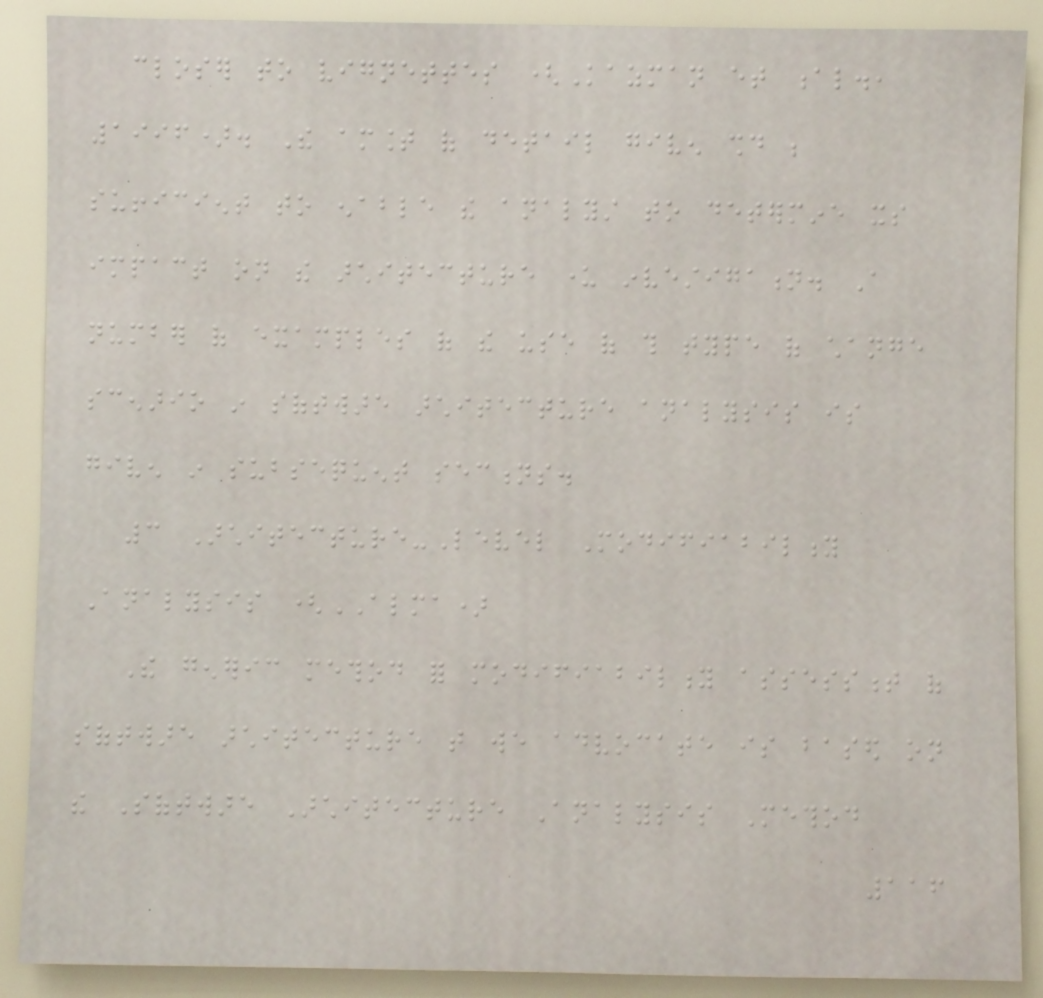closer to vignettes (Kazman et al.,
1996). The amount of detail given should be
sufficient to enable the analyst to determine its
impact on the architecture under investigation. A
number of examples of the use of this type of change
scenario in software architecture analysis is
given in subsequent sections.
3 Architecture-Level Modifiability
Analysis (ALMA)
The generic method for modifiability assessment of
software architecture that we advocate is based on
the Software Architecture Analysis Method
116
